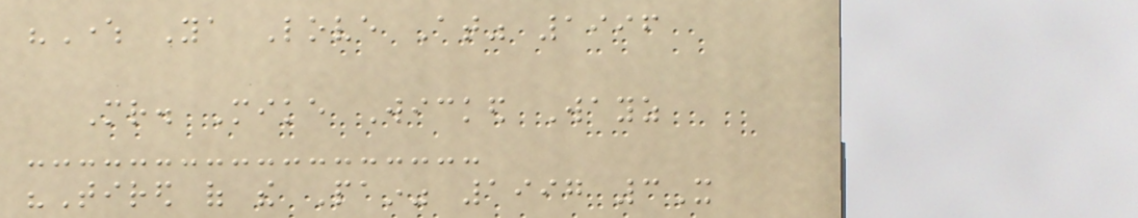"Where Ya Love At" 1996
Mr. Mike Wicked Wayz
"Tired of the Pain" 1997 3X
